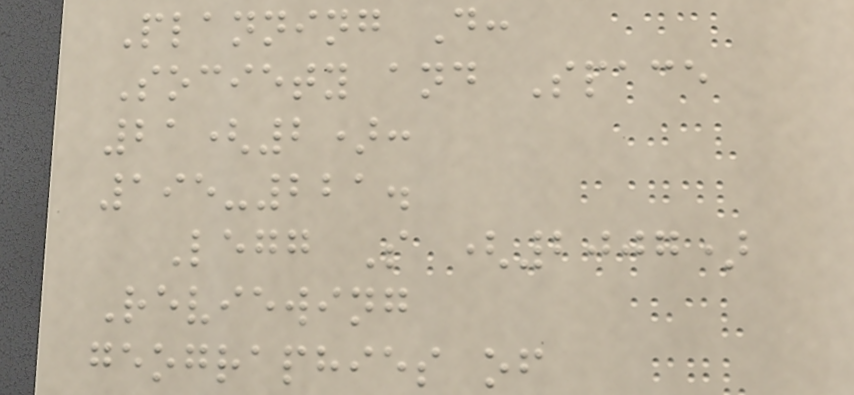Planning D:
Society and Space
21(2):
195-221.
Legg S (2007)
Reviewing
geographies of
